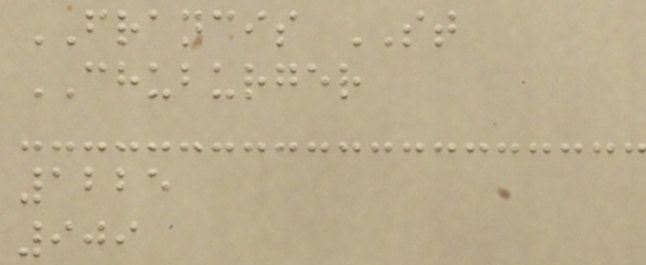FRANCIS ST
CHUBURGER
1225
909
